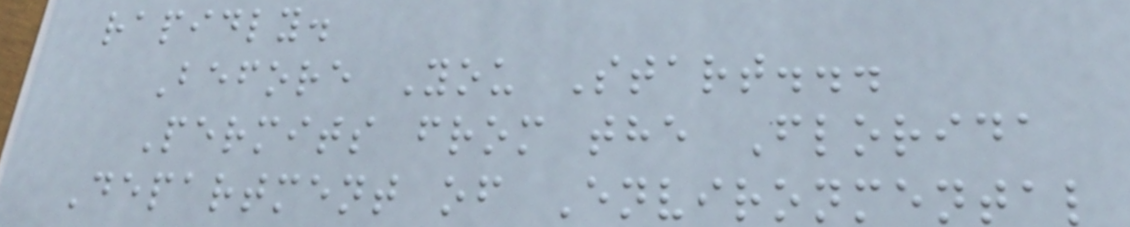rapidly.
Before You Start...
Permits from the Florida
Department of Environmental
